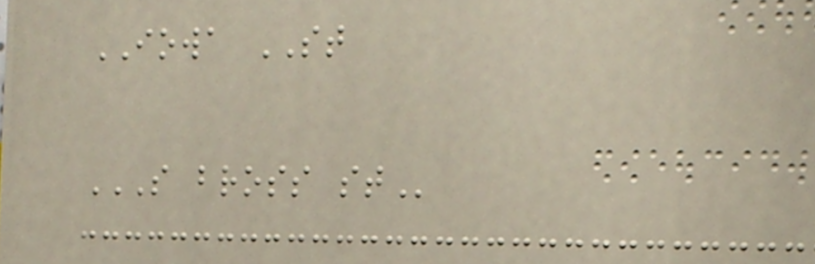IOWA ST
S BROSS ST
